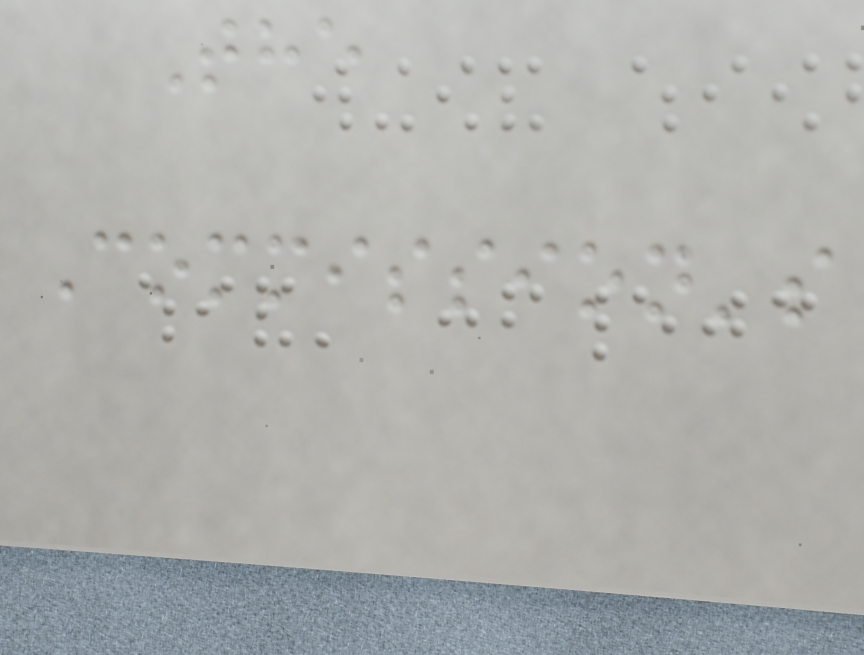The
Commission's
